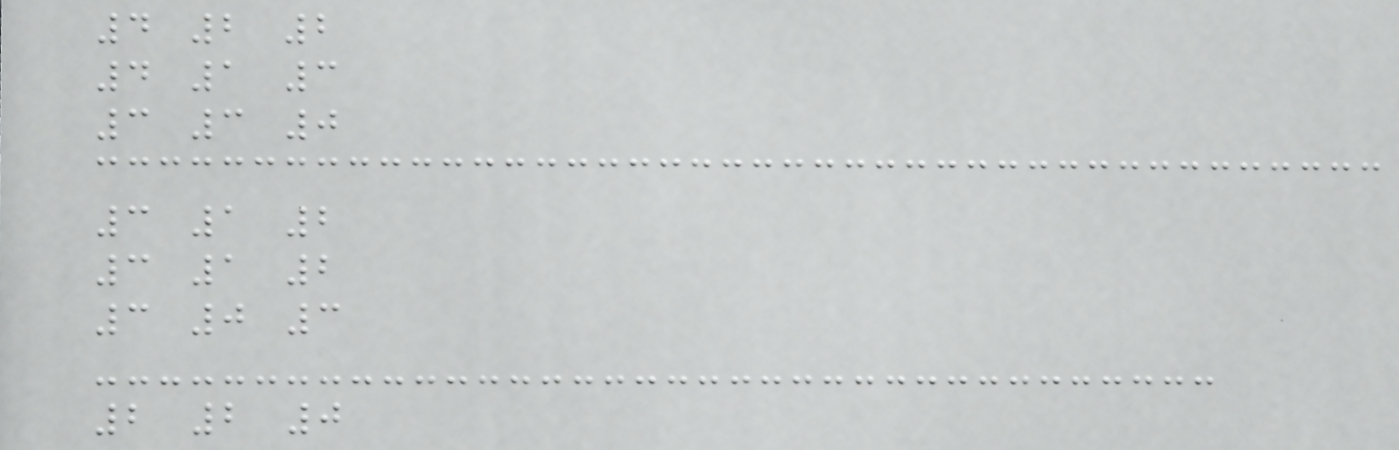4 2 2
4 1 3
3 3 0
3 1 2
3 1 2
3 0 3
2 2 0
